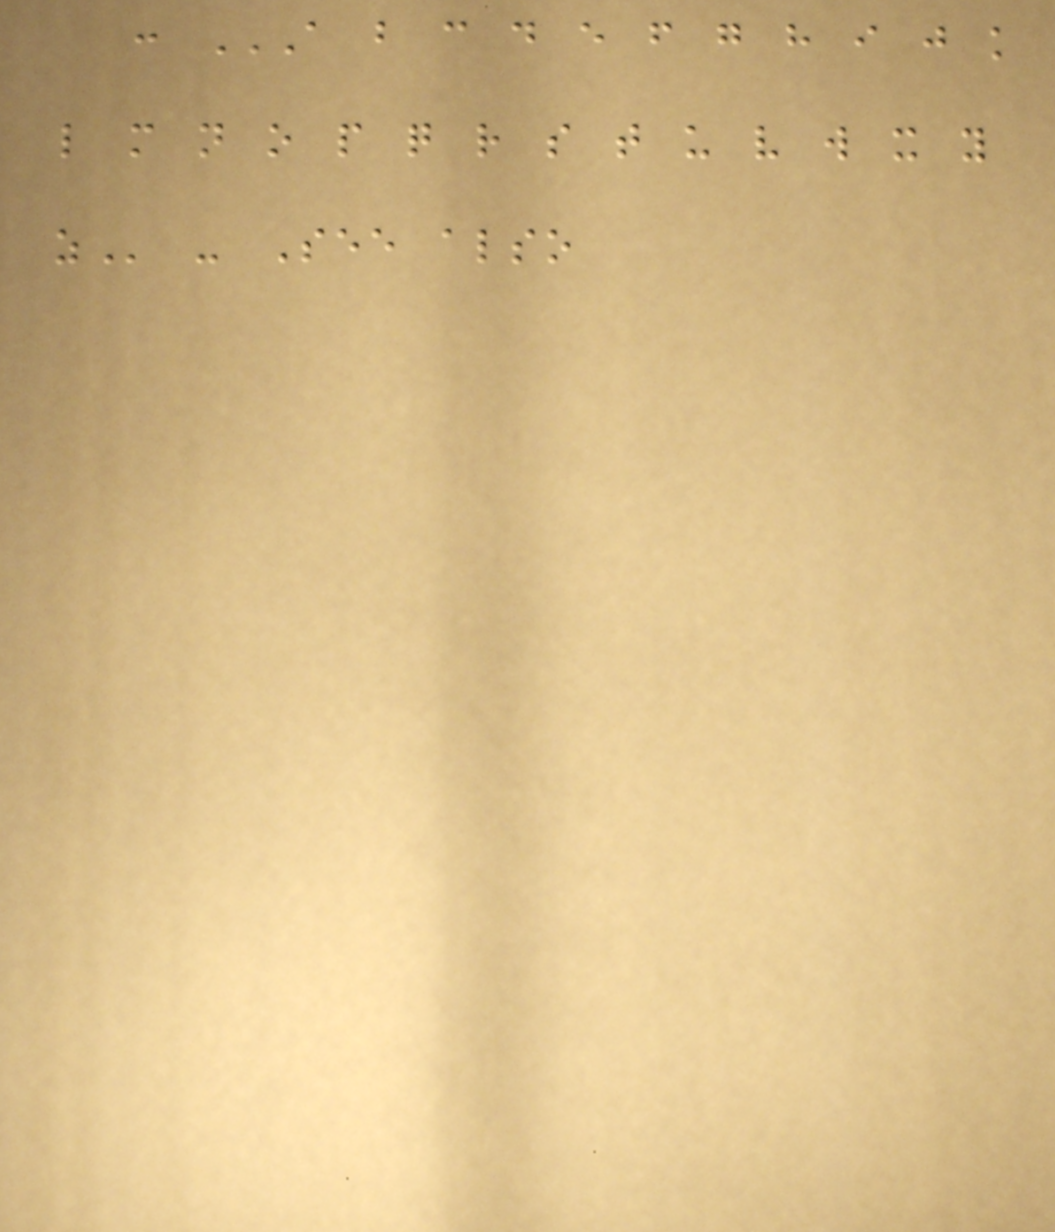: A B C D E F G H I J K
L M N O P Q R S T U V W X Y
Z - See also
